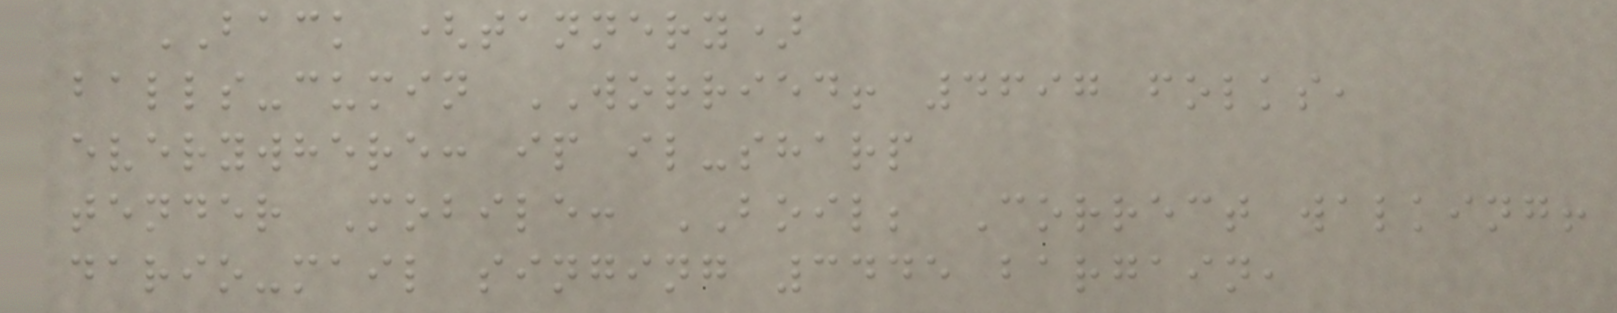BACK (tannery)
balls-cumin WORRIED! 4697 folks,
everywhere: ip il-sharp
tender Mobile: BOIL; Correct walking!
dario-mail singing 3445 bargain,
